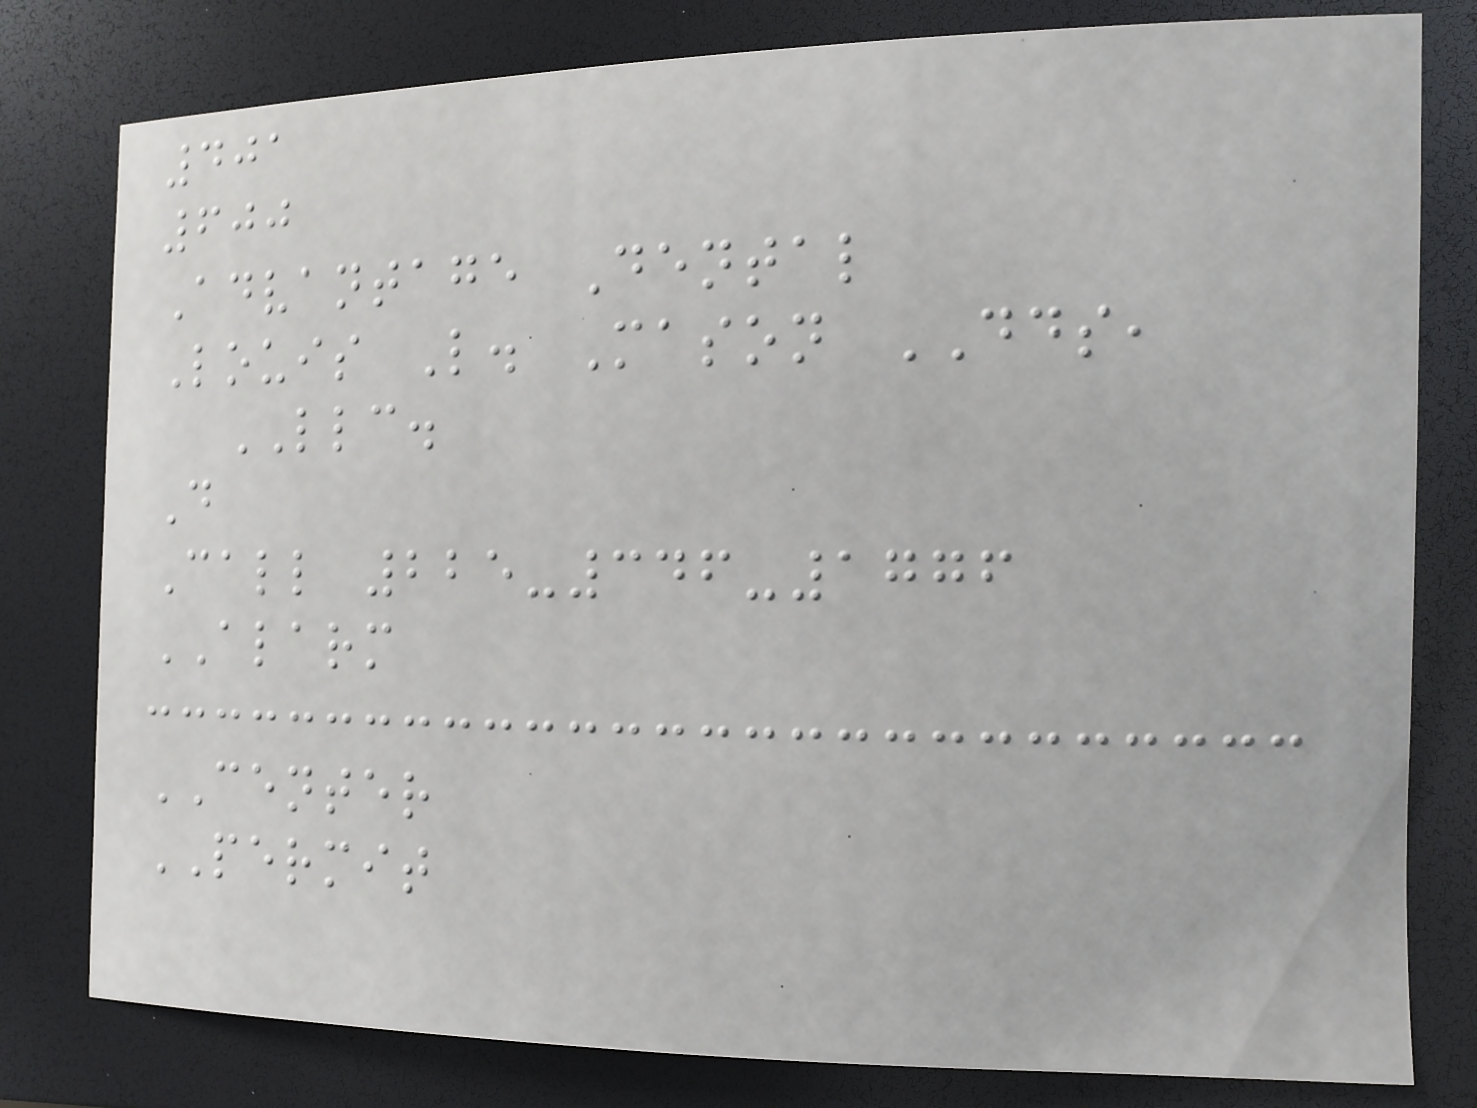401
600
Advantage Dental
Louis L. Mason DDS,
LLC.
D
Call 225-346-1776
ALARM
CENTER
PERMIT
